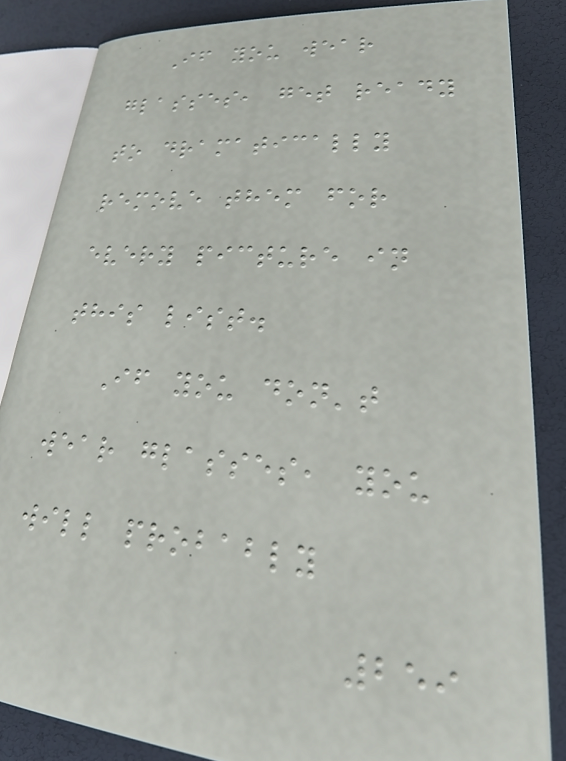If you wear
glasses, get ready
to dramatically
remove them for
every picture in
this list.
If you don't
wear glasses, you
will probably
259
